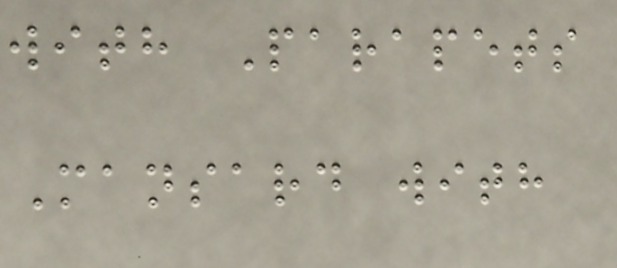with Parapets
Mansard with
